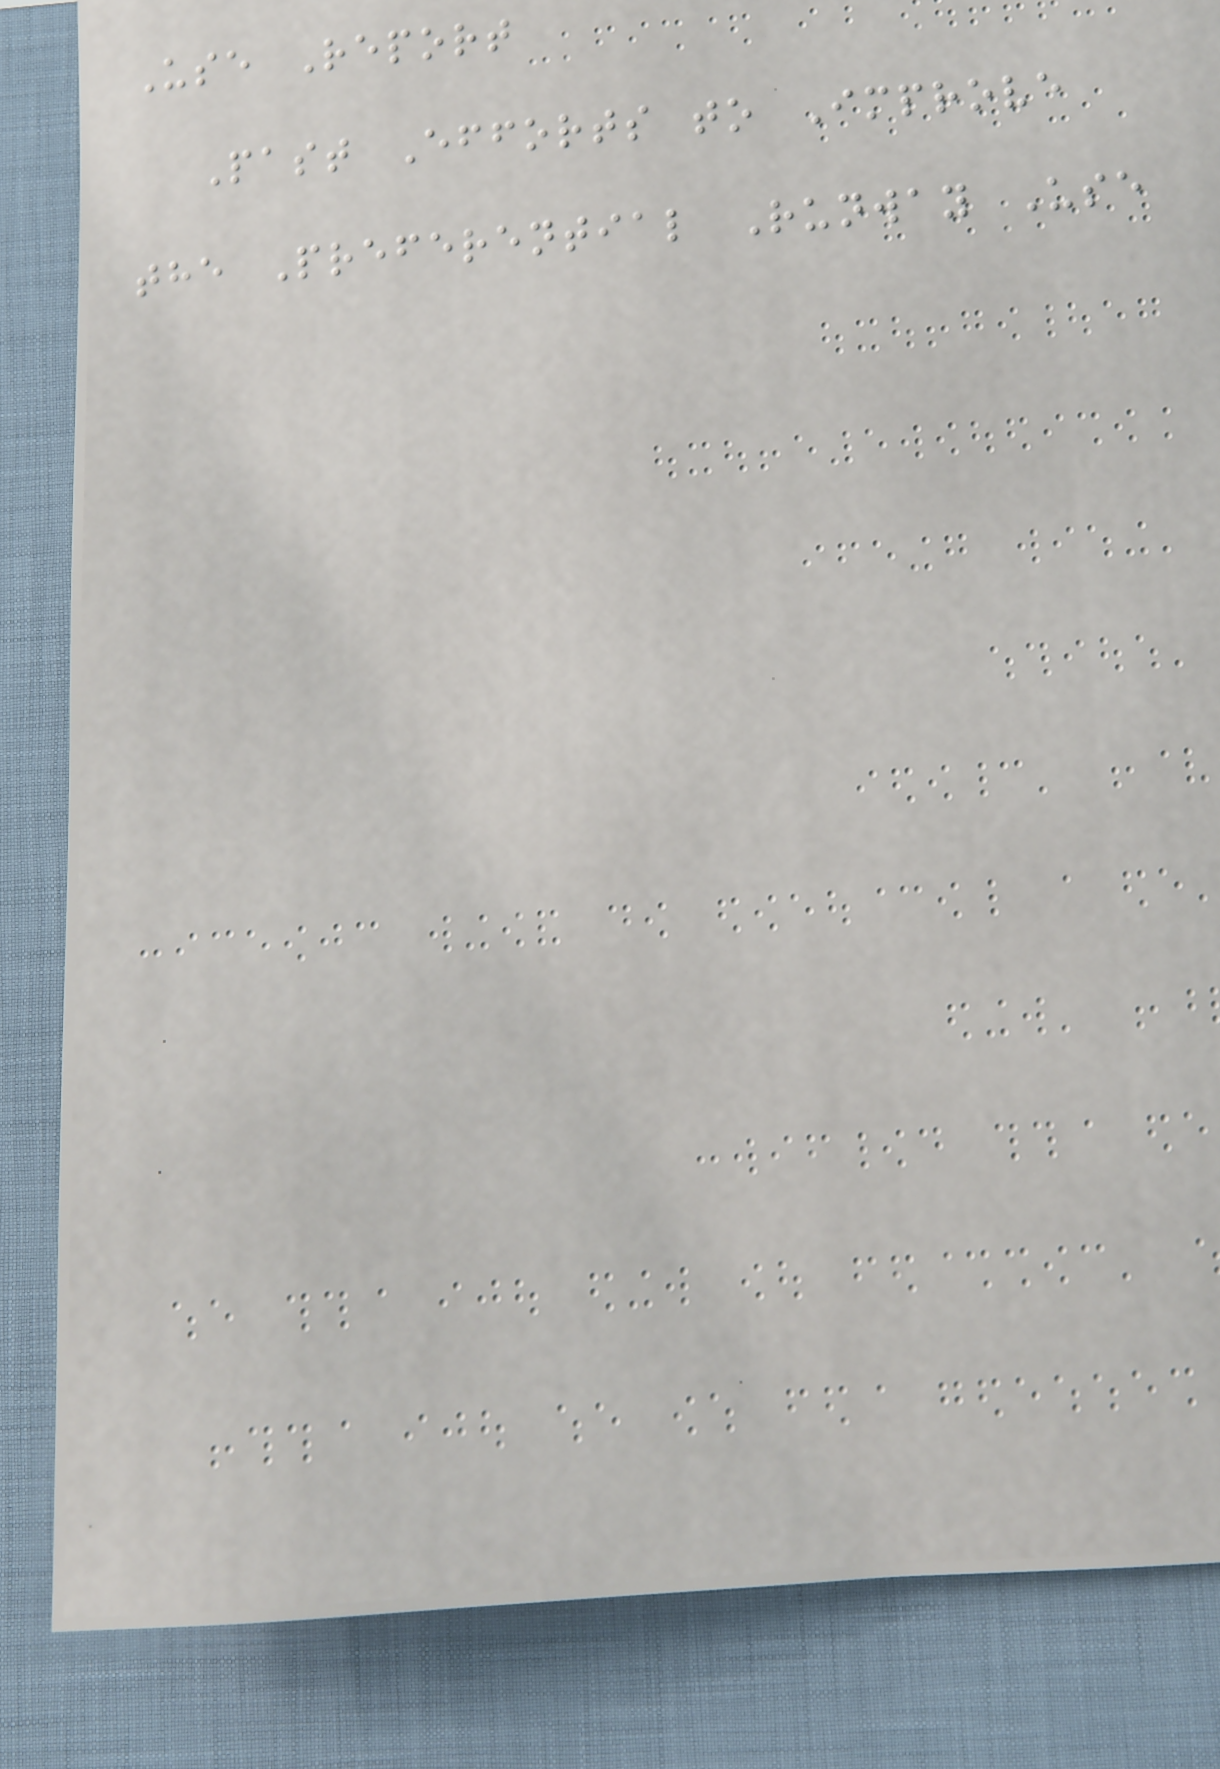Use Report
Past Efforts to Improve
the Preferential Runway Use
